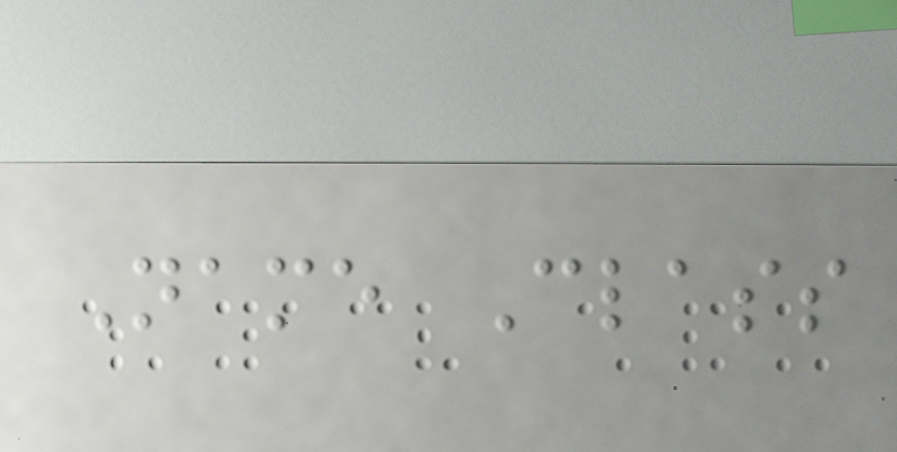Name Class
